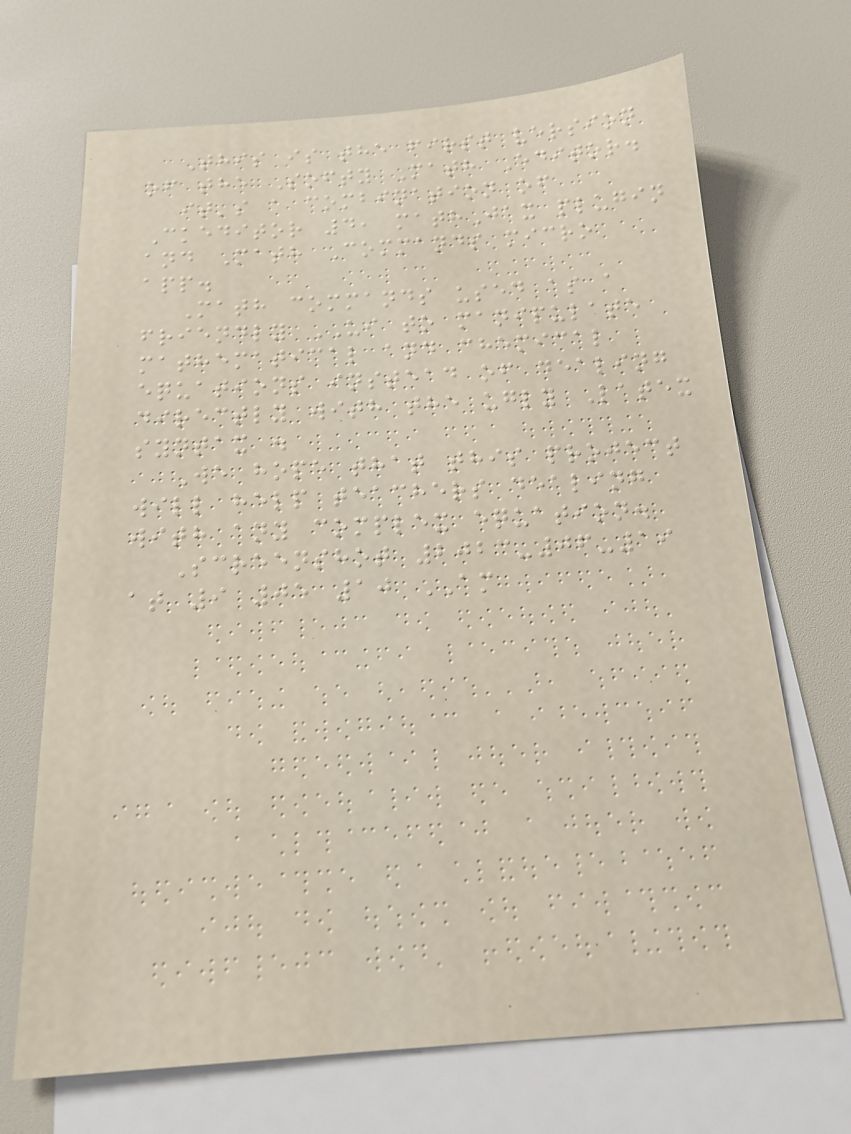This is the first version
of the Softy Math Editor.
it's a combination of
Ckeditor 4, mathJax plugin
and Math Commands micro
app.
Math commands used as a
friendly UI to manipulate
mathematical and chemical
equations instead of dealing
directly with the ugly Latex
syntax .
We hope that this project
will help teachers dealing
with any complex equation.
Screenshot 2023-06-19
at 9 05 10 AM
